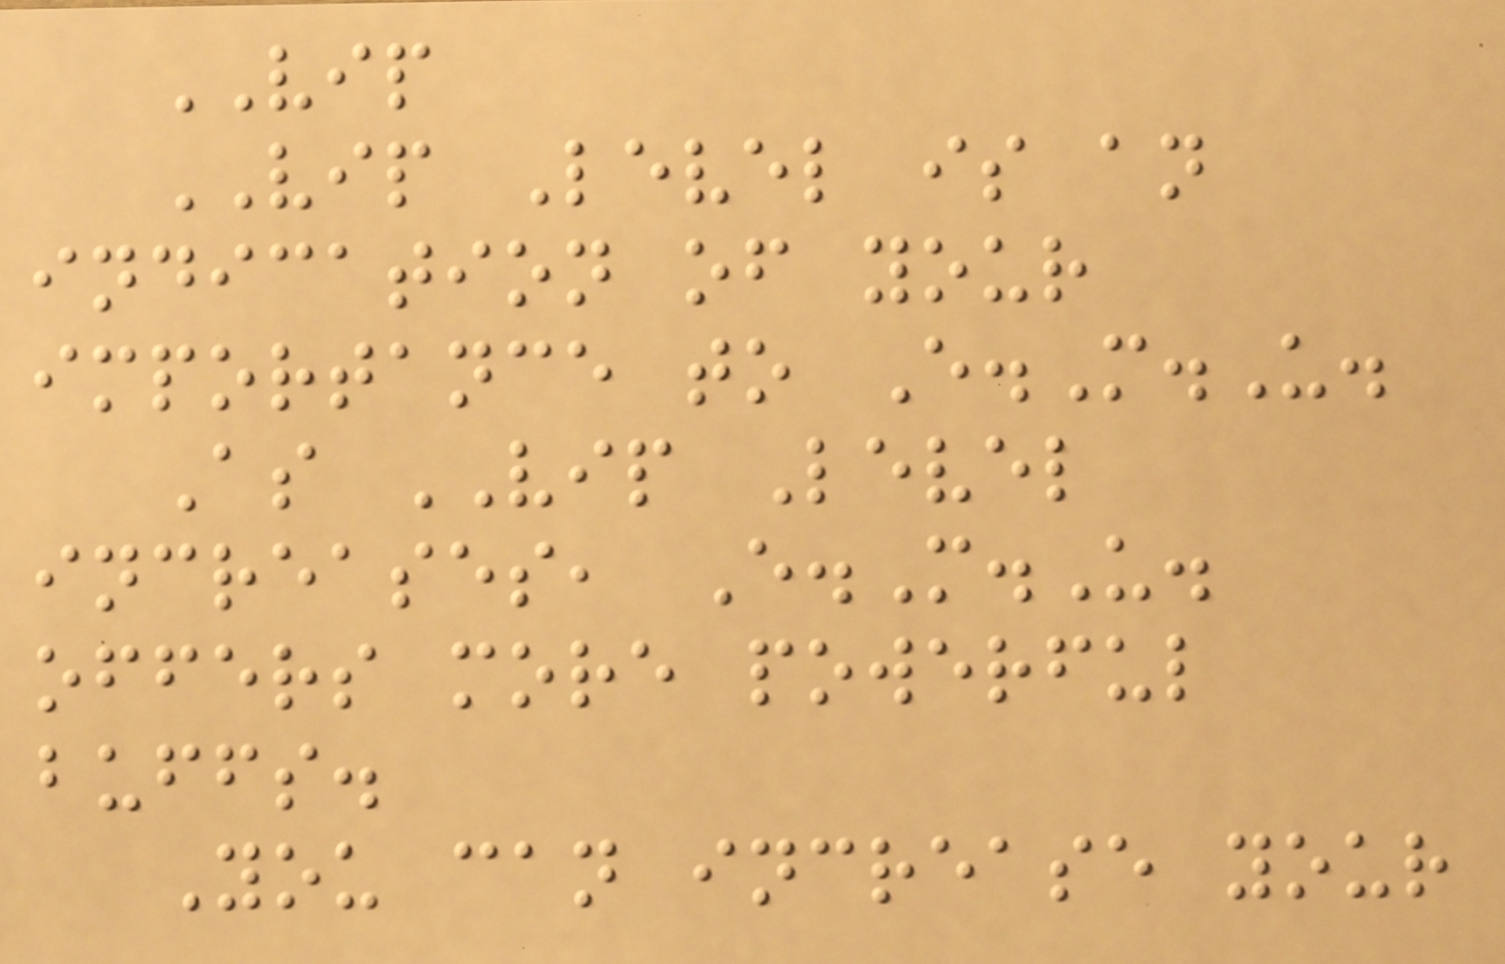VIP
VIP Level is an
indication of your
importance to E.M.U.
As VIP Level
increases, E.M.U.
offers more powerful
buffs.
You can increase your
